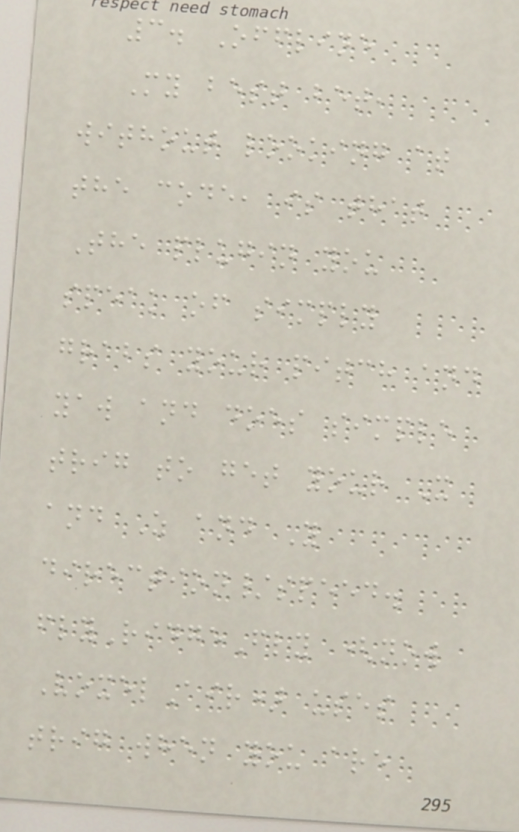3. Offline
My best bet,
without looking at
the code, is that
The plugin you
speak of simply
grabs your pitch and
yaw and does simple
trig to get your X
and Z and Y
direction/speed.
flyRidgeFly (now
VoxelAir) uses
trig when you are
